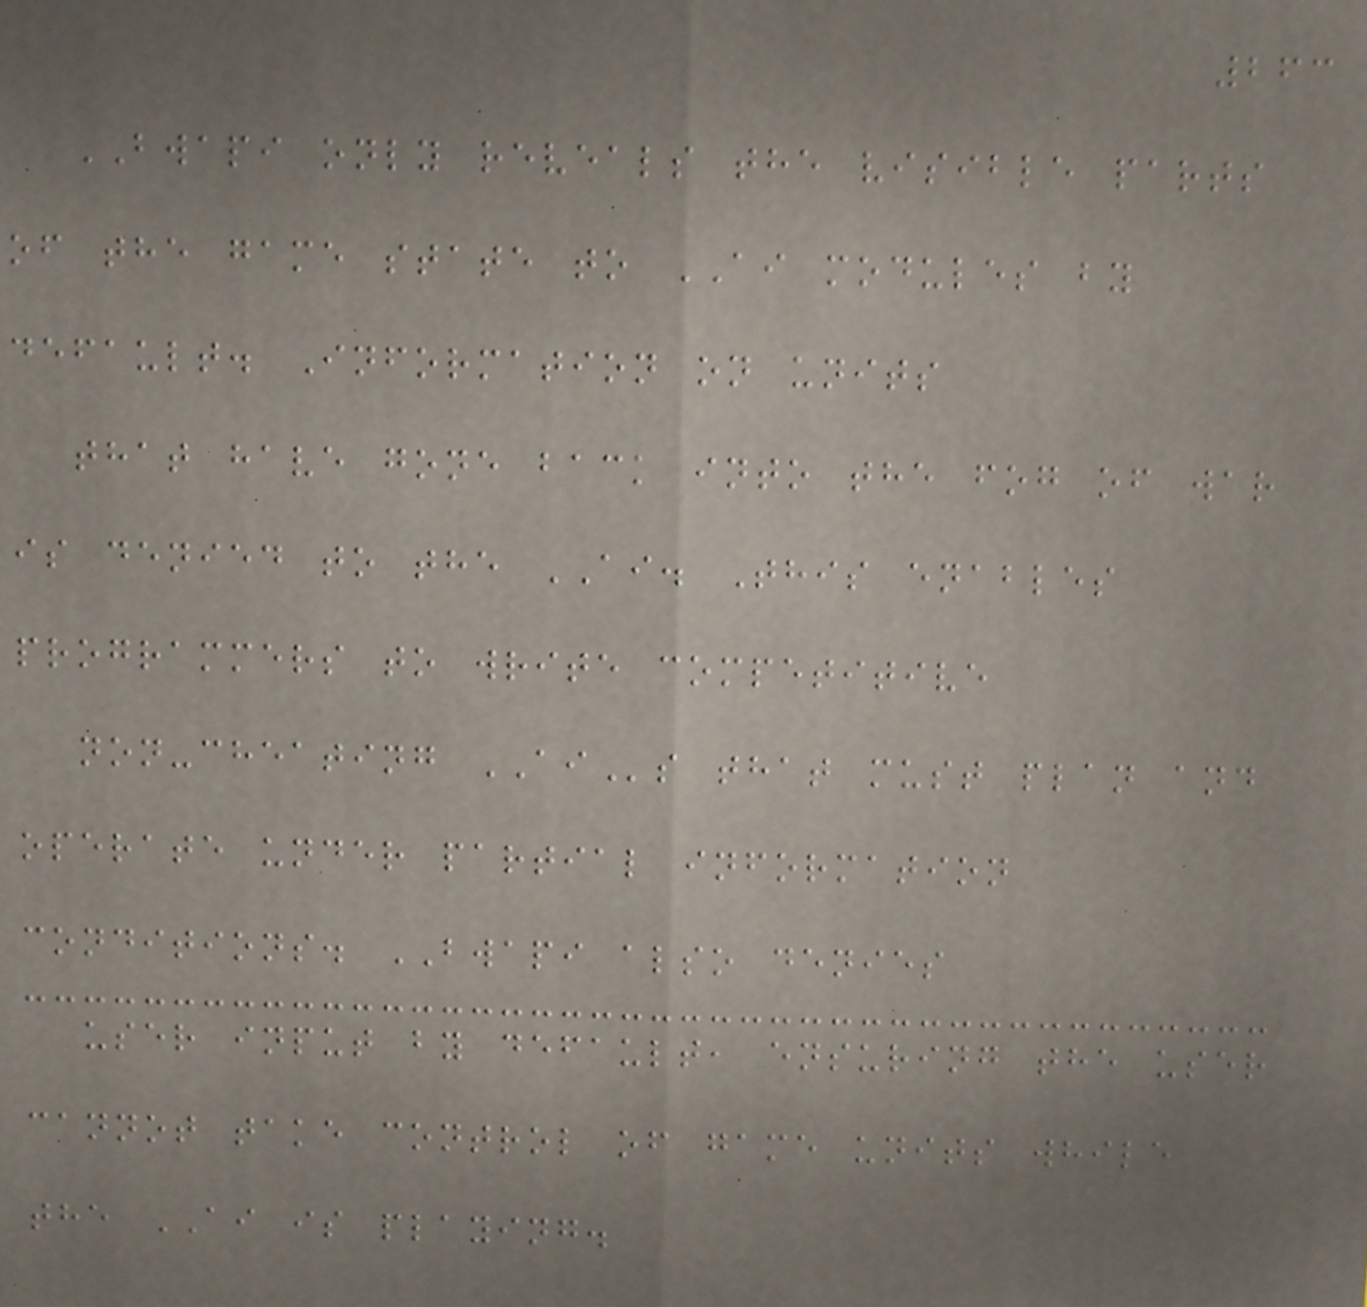263
BWAPI only reveals the visible parts
of the game state to AI modules by
default. Information on units
that have gone back into the fog of war
is denied to the AI. This enables
programmers to write competitive
non-cheating AIs that must plan and
operate under partial information
conditions. BWAPI also denies
user input by default, ensuring the user
cannot take control of game units while
the AI is playing.
